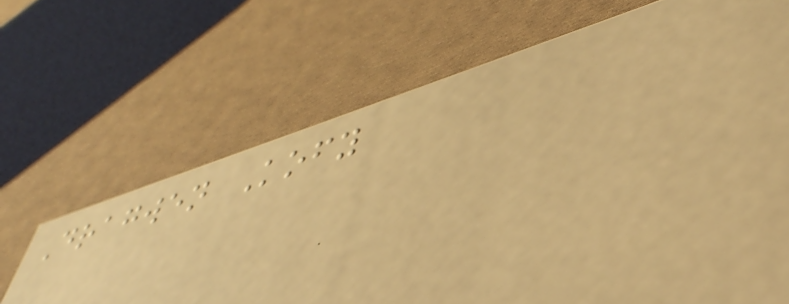Dragwen Kofy
